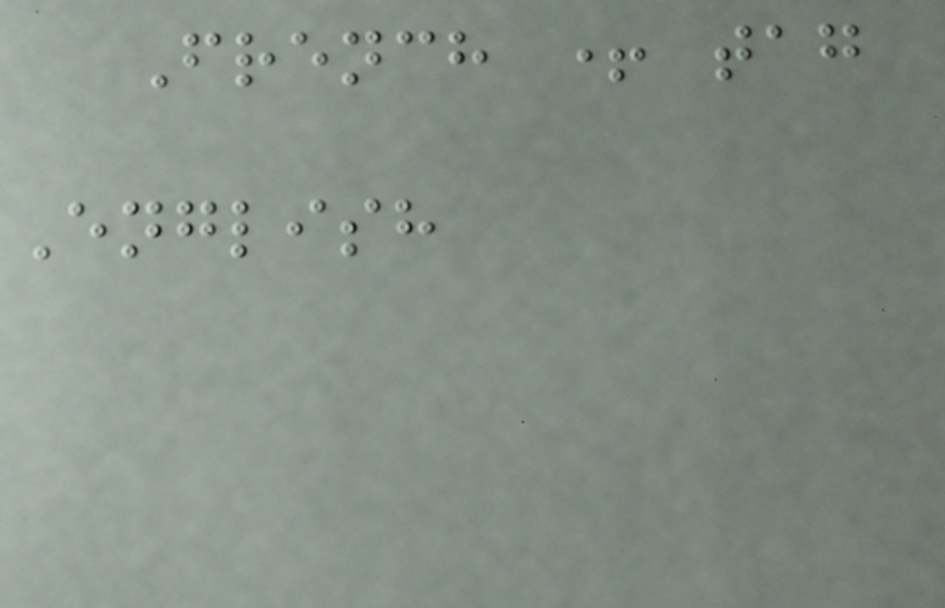French + tag
English
